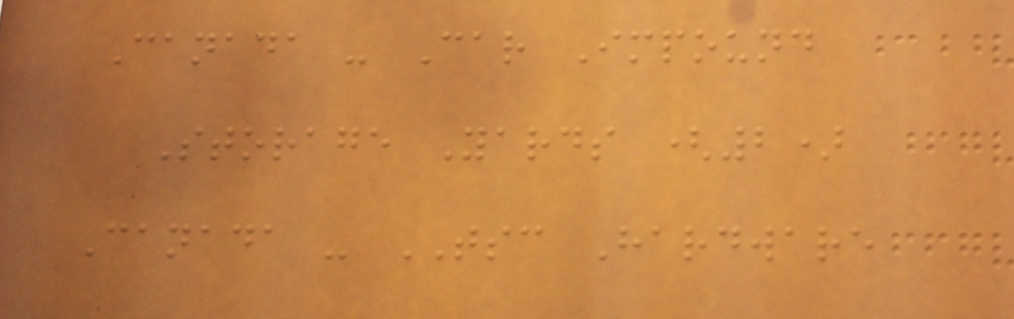Canada - Car Impound
Storage Yards (2)
Canada - TSC Hardware
